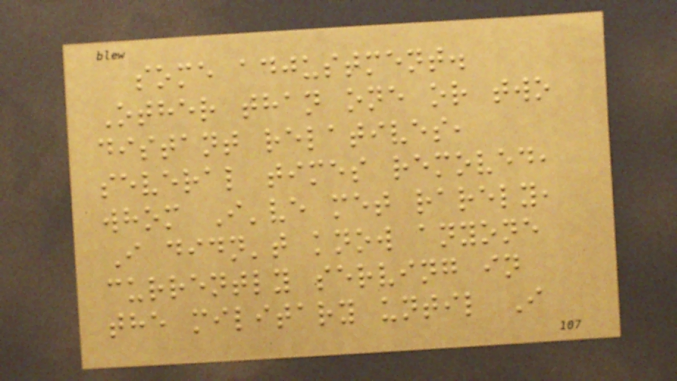some adjustment.
Other than one or two
distant relatives,
several times removed,
whom I've met rarely,
I didn't know anyone
currently serving in
the military until I
